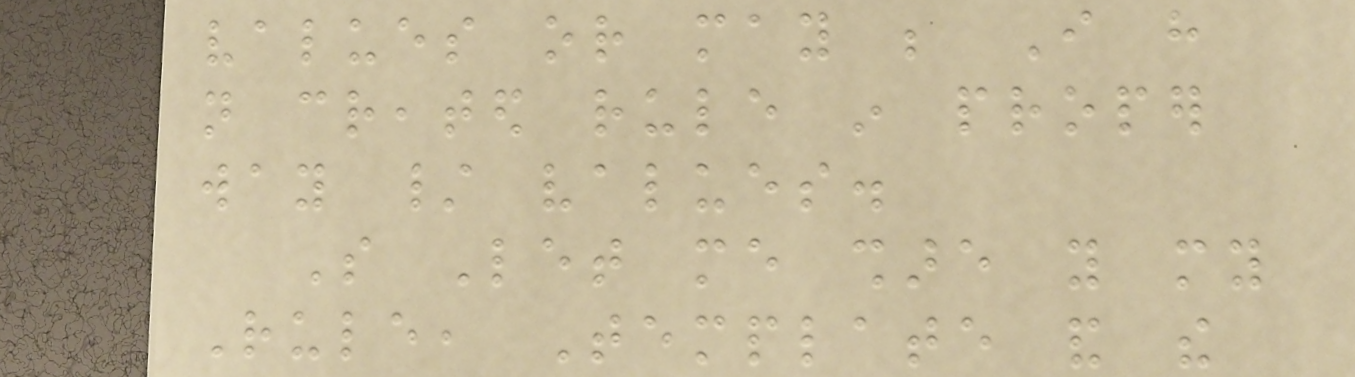values or may be I have
not created rule in proper
way / values.
So Let me share you my
Rule, Template and the
